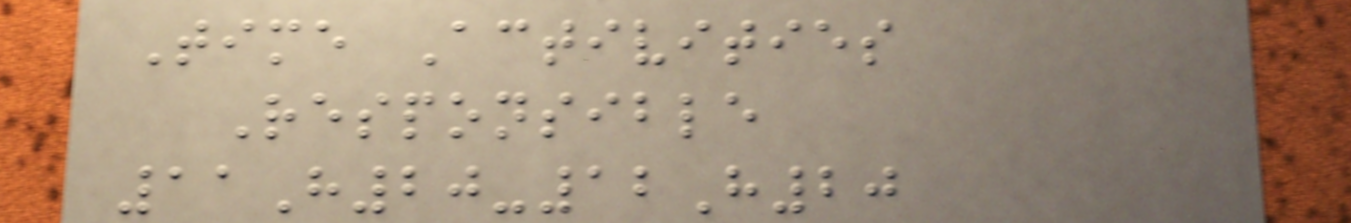Time Activities
Responsible
11H20-12H20
